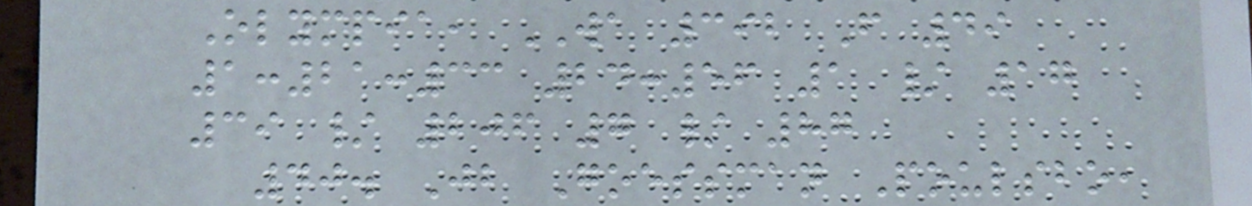Olympia, WA 392 F 49
1:21:33 24:56 1 / 17
39 / 206 7 / 87
40. Jb Goessman Poulsbo,
